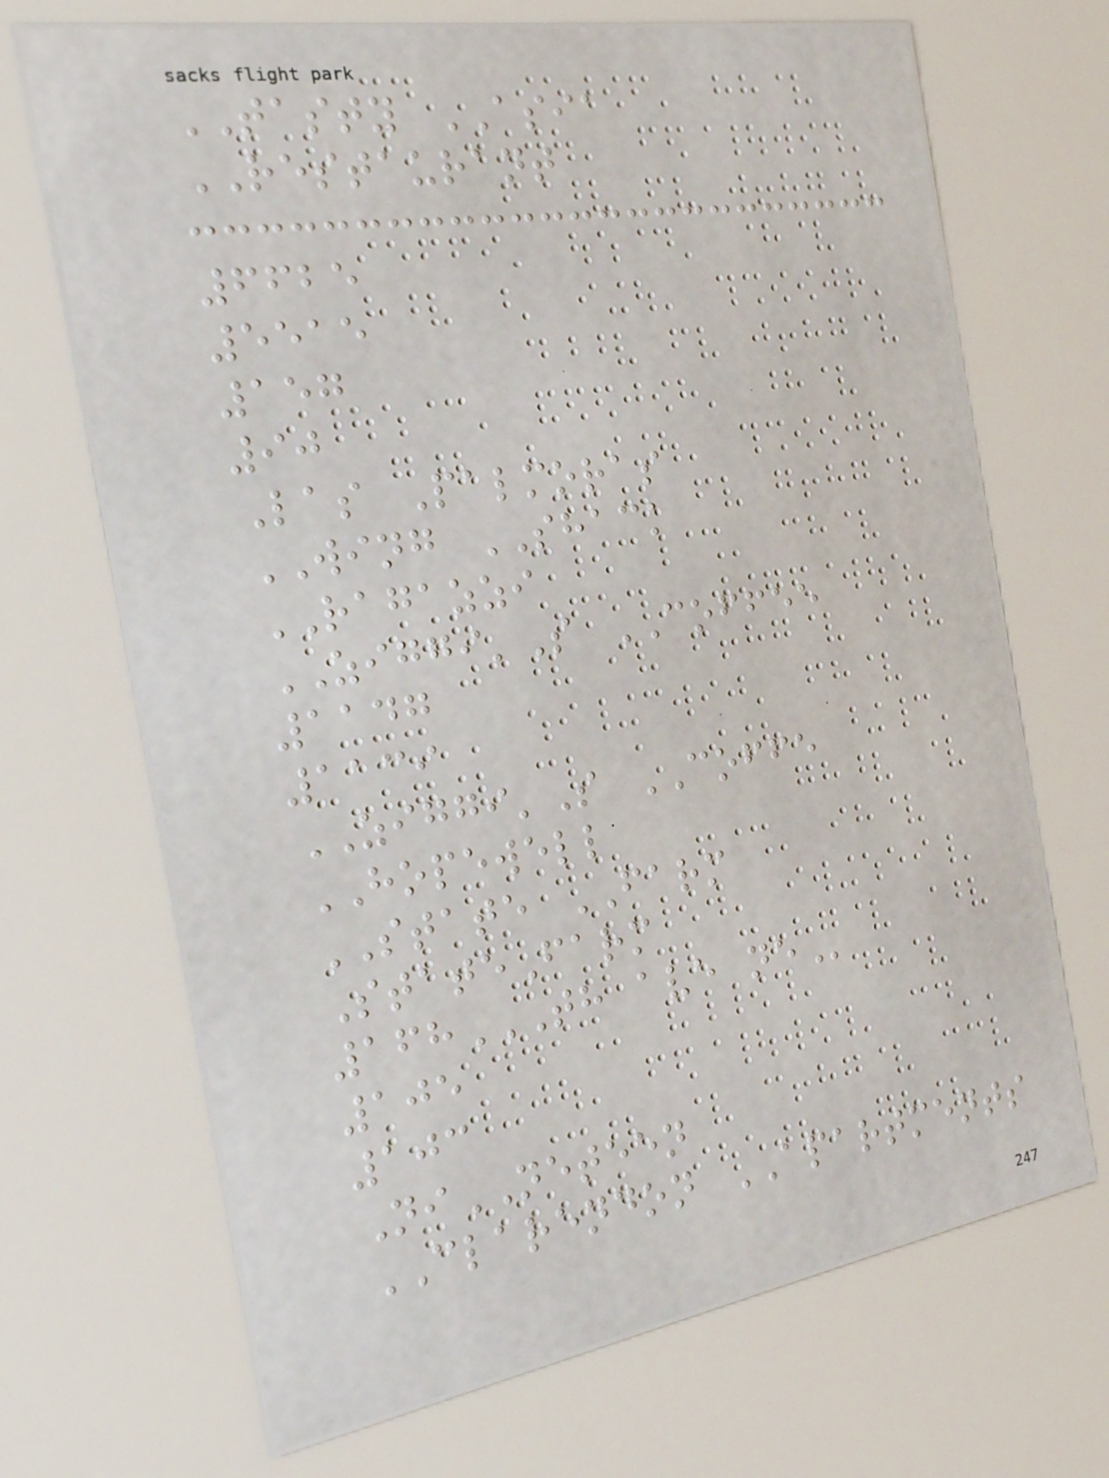TASTY ASIA
RESTAURANT
6625
5515
157
90
Las Palmoras
WING SHACK
RAGAZZI
ZIGGI'S COFFEE
1147
1139
ZIGGI'S COFFE
HOPEWELL
STATE FARM
StateFarm
168TH AVE NE
105
103
NiNETEEN
CLARENDON APARTMENTS
